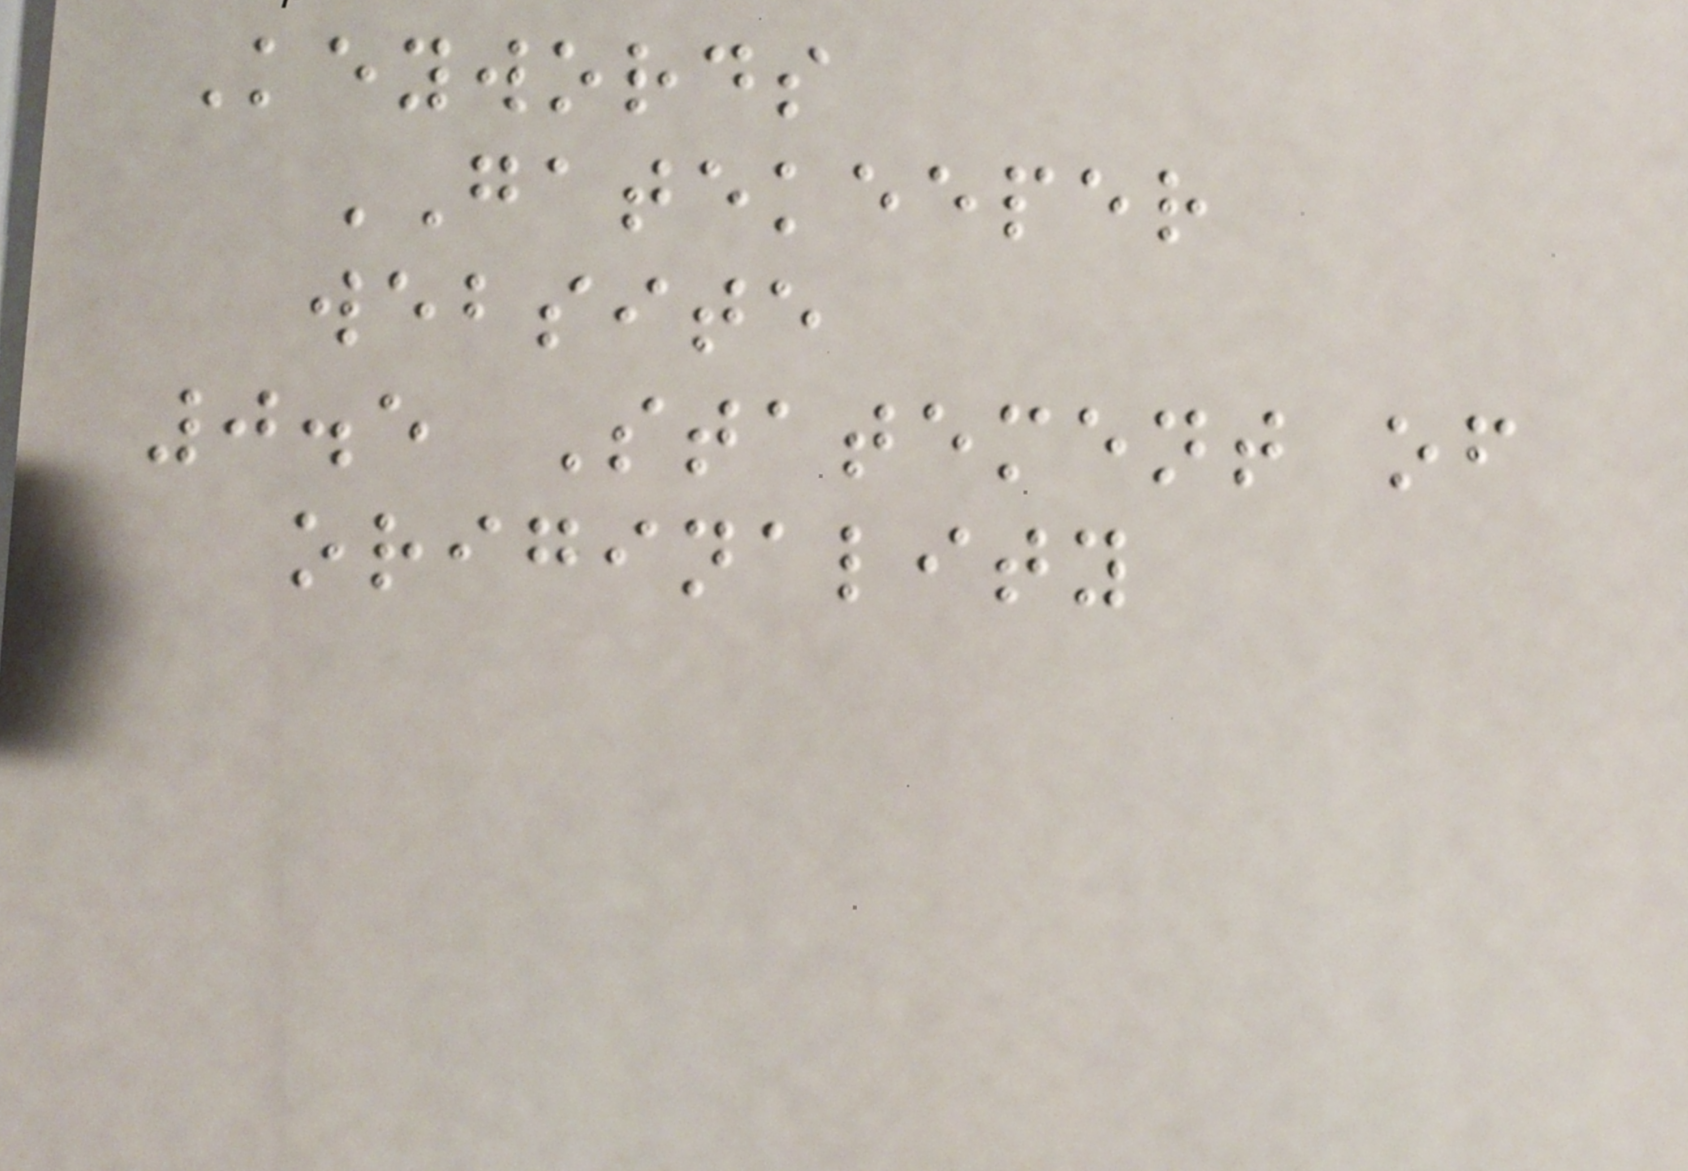Keywords
GATEKEEPER
website
0.5 Statement of
originality
